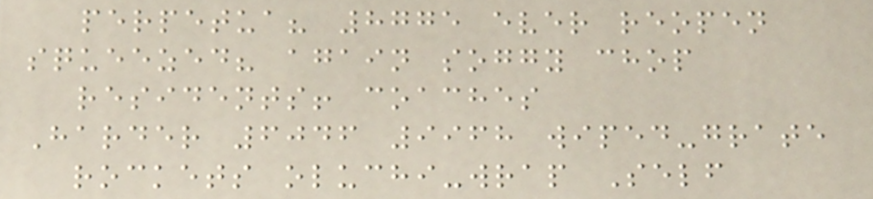perpetua? 8775 ever reopen
squeezed? again soggy chop
residents! coaches
Harder 6046 9968 wiped-grate
rockets oluchi-wrap Self
